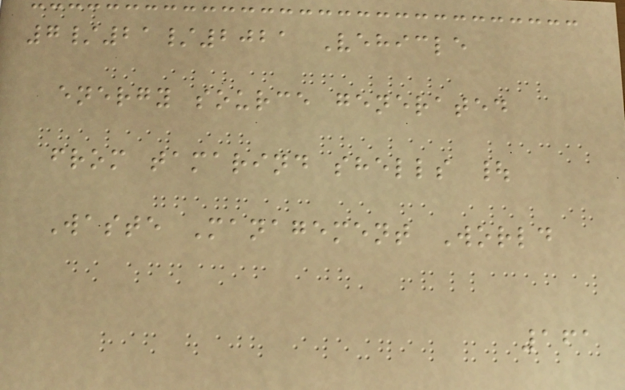7/21/2021 Vehicle
energy source generated
from tamarind shells |
Waste Management World
161
